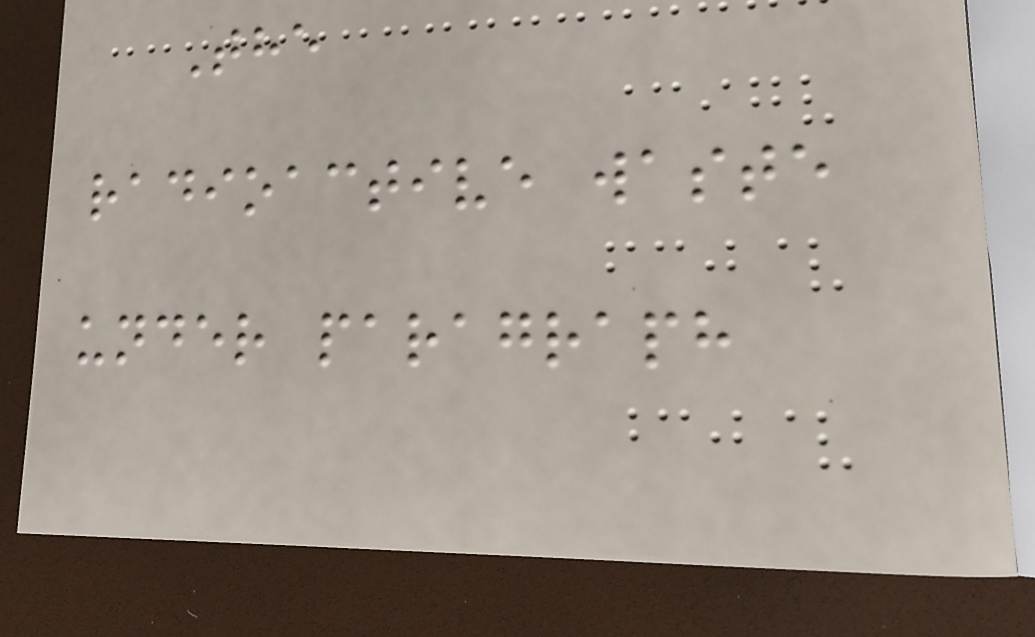The
radioactive waste
under paragraph
